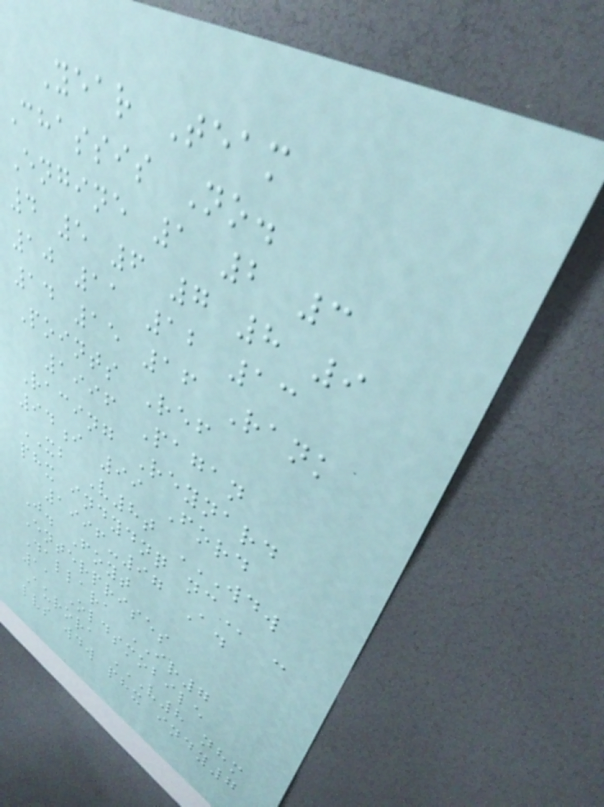Year Team
Chassis No.
Engine 1 2 3
4 5 6 7 8 9
10 11 12 13
14 15 16 Rank
Points Ref
1996 Pagan
Racing Reynard
94i 99 Ford
XB V8t WDW
PHX INDYDNQ NC -
1996-97 A.
J. Foyt
Enterprises
Dallara IR7
11 Oldsmobile
Aurora V8 NHM
LVS WDW PHX INDY7
